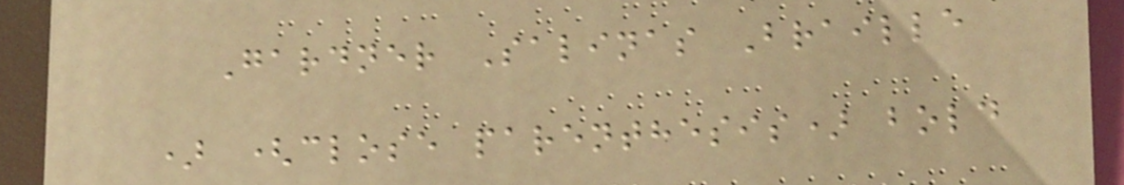Gardner Salinas Braille
) (close parenthesis) bold
